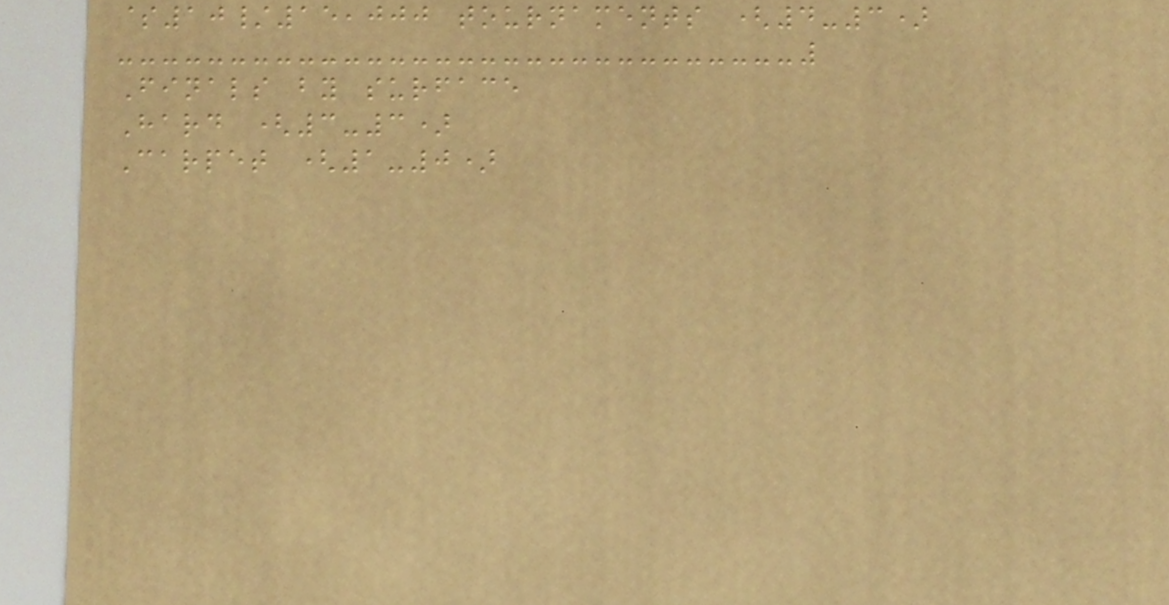$10/15,000 tournaments (4-3)
Finals by surface
Hard (3-3)
Carpet (1-0)
